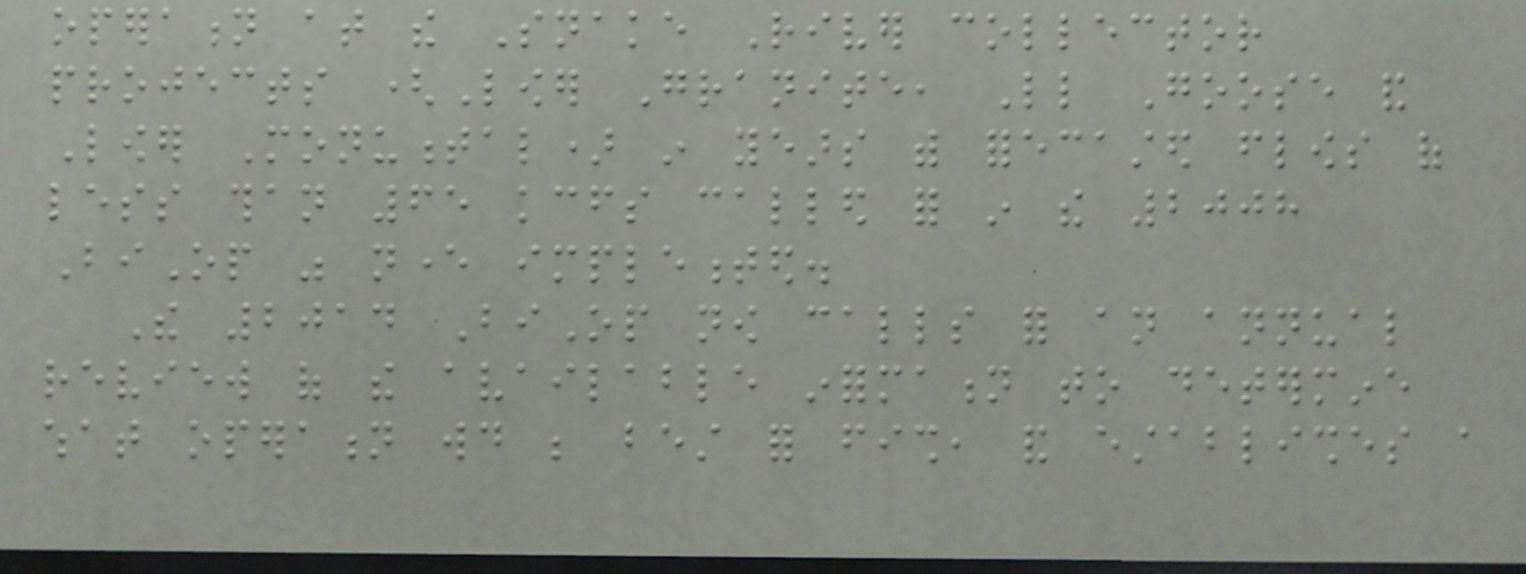operation at the Snake River collector
projects (Lower Granite, Little Goose and
Lower Monumental) in years with forecasted flows of
less than 65 kcfs called for in the 2008
BiOp was never implemented.
The 2014 BiOp now calls for an annual
review of the available information to determine
what operation would be best for fish, and establishes a
